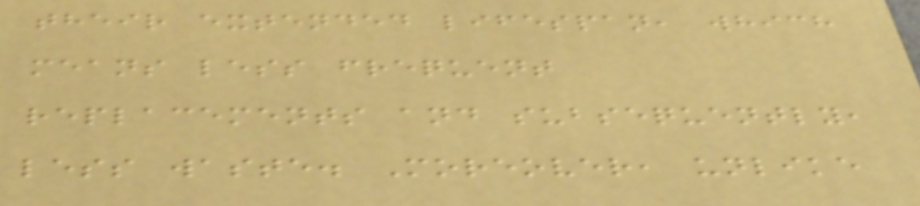their extended lifespan, which
means less frequent
replacements and subsequently,
less waste. Moreover, unlike
